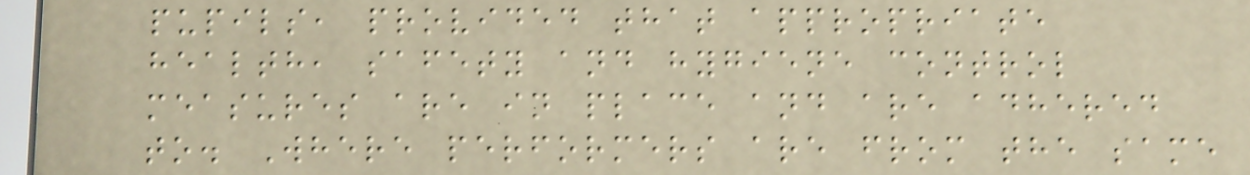pupils, provided that appropriate
health, safety and hygiene control
measures are in place and are adhered
to. Where performers are from the same
